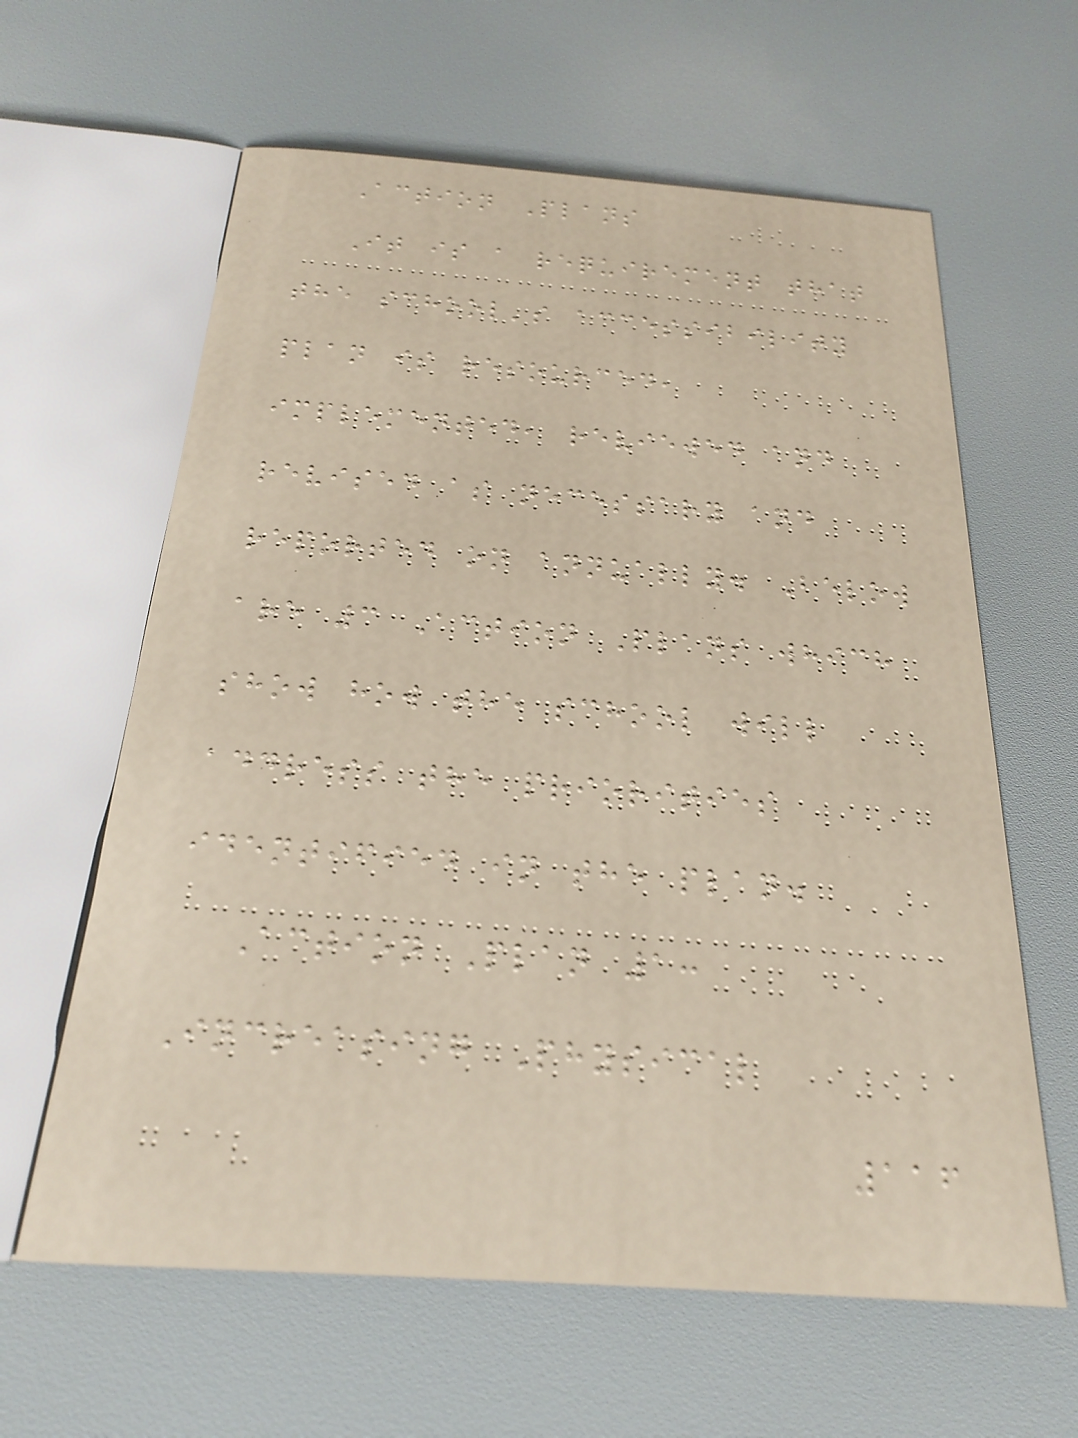Action Plans
It is a requirement that
the school's accessibility
plan is resourced,
implemented, reviewed and
revised as necessary and
reported on annually. Below
are 3 Action Plans which
show how the school will
address the priorities
identified in the plan.
Action Plan 1:
Increasing Physical
116
